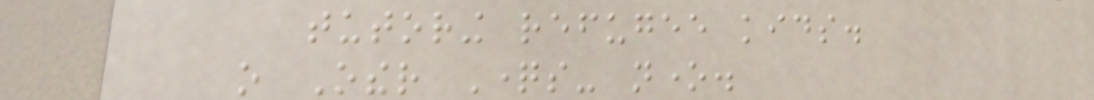tutoring refugee kids.
o Other Questions- none.
